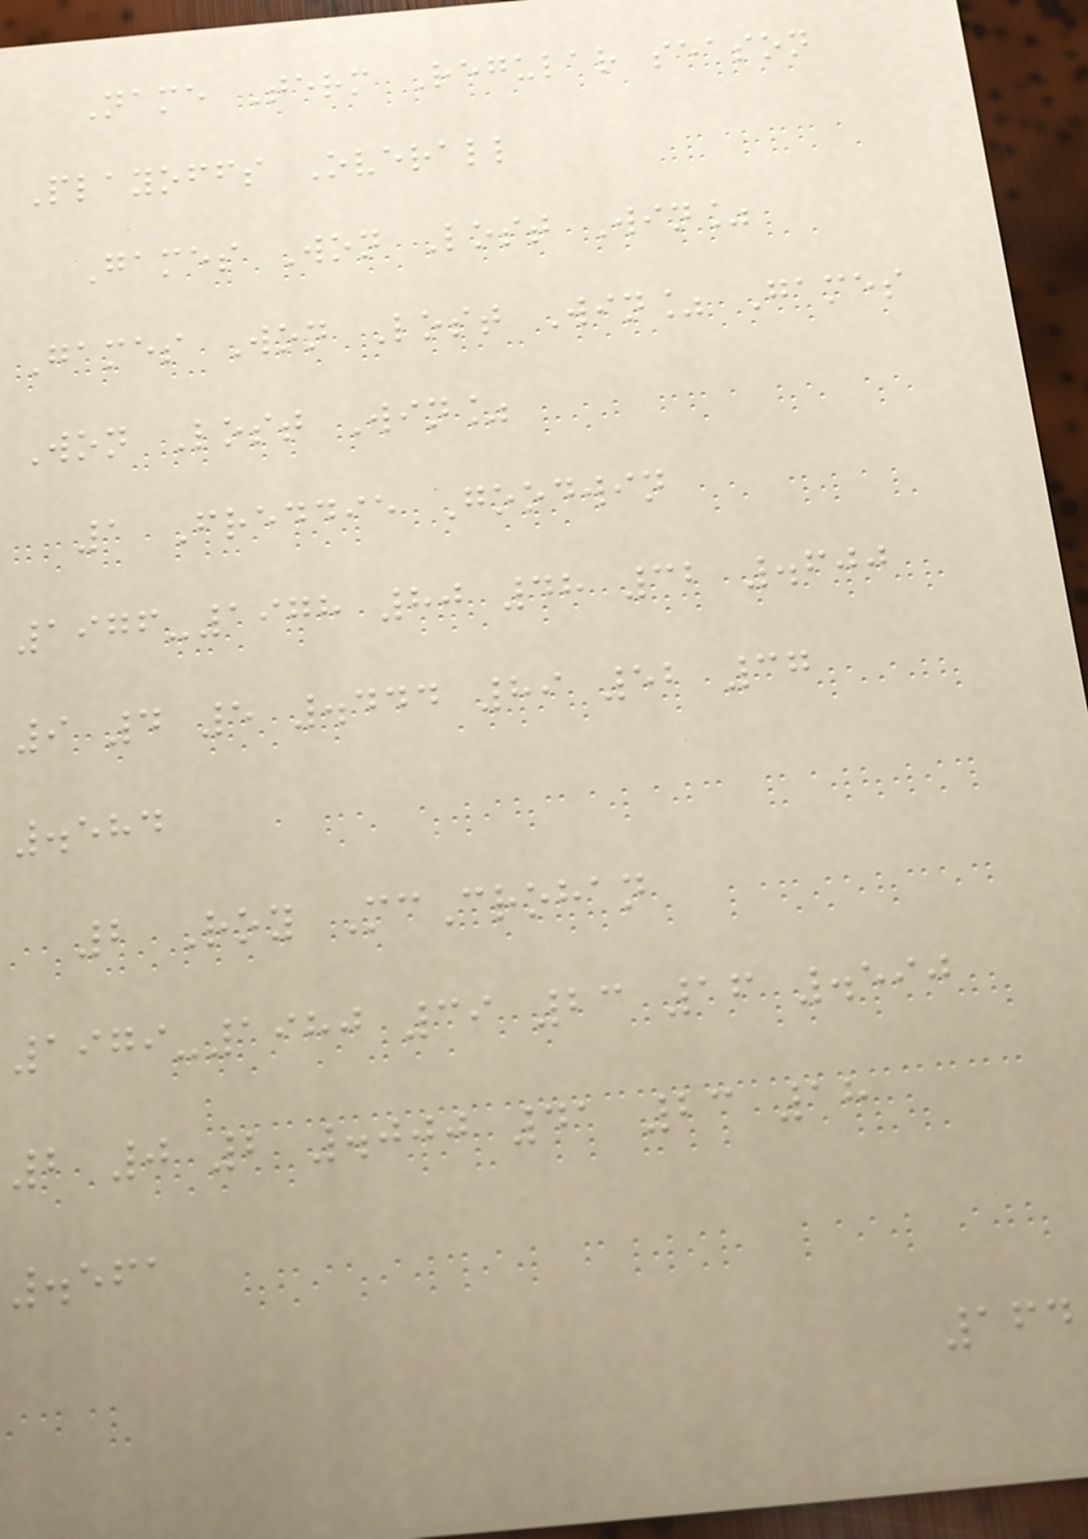Name Term Regular season
Playoffs Overall
Games Won Lost Win%
Games Won Lost Win% Games
Won Lost Win%
1 Freddie Goodwin
1976-1978 80 48 32 .600
9 4 5 .444 89 52 37
.584
2 Roy McCrohan
1979-1980 39 23 16 .590
2 0 2 .000 41 23 18
.561
164
